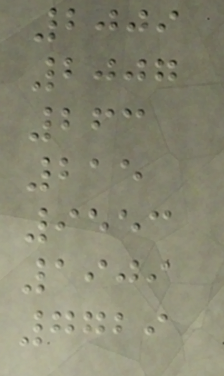2009
2007
263
215
9553
1909
7729
